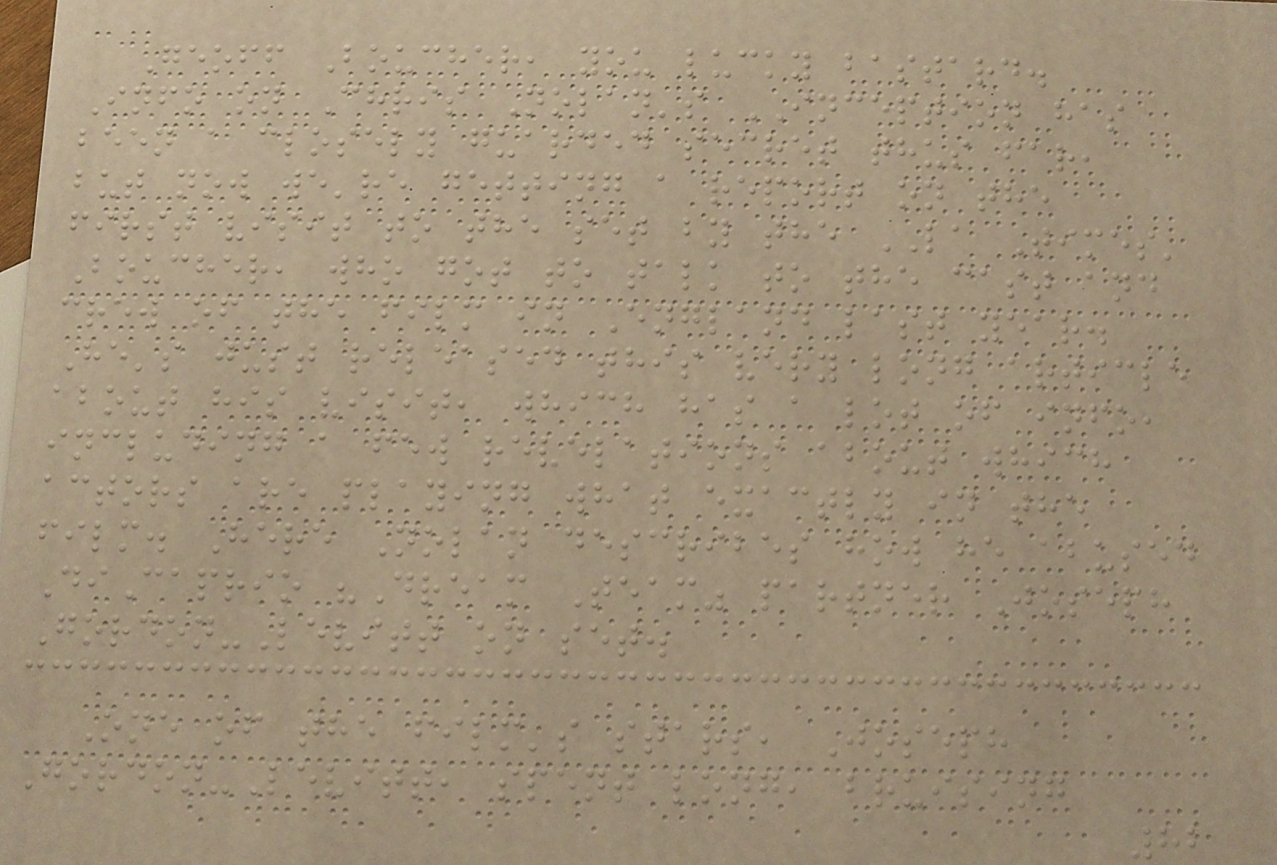Geoff Boucher, you lucky bastard.
Info on Chris Nolan's INCEPTION has
been a closely guarded secret thus far,
but now we're getting a report on the
first visit to the set by the LA Times'
Boucher, who got to talk to the cast and
crew of the film in England last year.
He's just released this very long article
about his visit, which has a lot of info,
including a few revelations about which
actors are playing what exactly in the
film. Here Nolan describes how he abused
DiCaprio "Dream Team" partner Joseph
Gordon-Levitt on set.
One of the film's stars, Joseph
Gordon-Levitt, spent long, bruising
82
